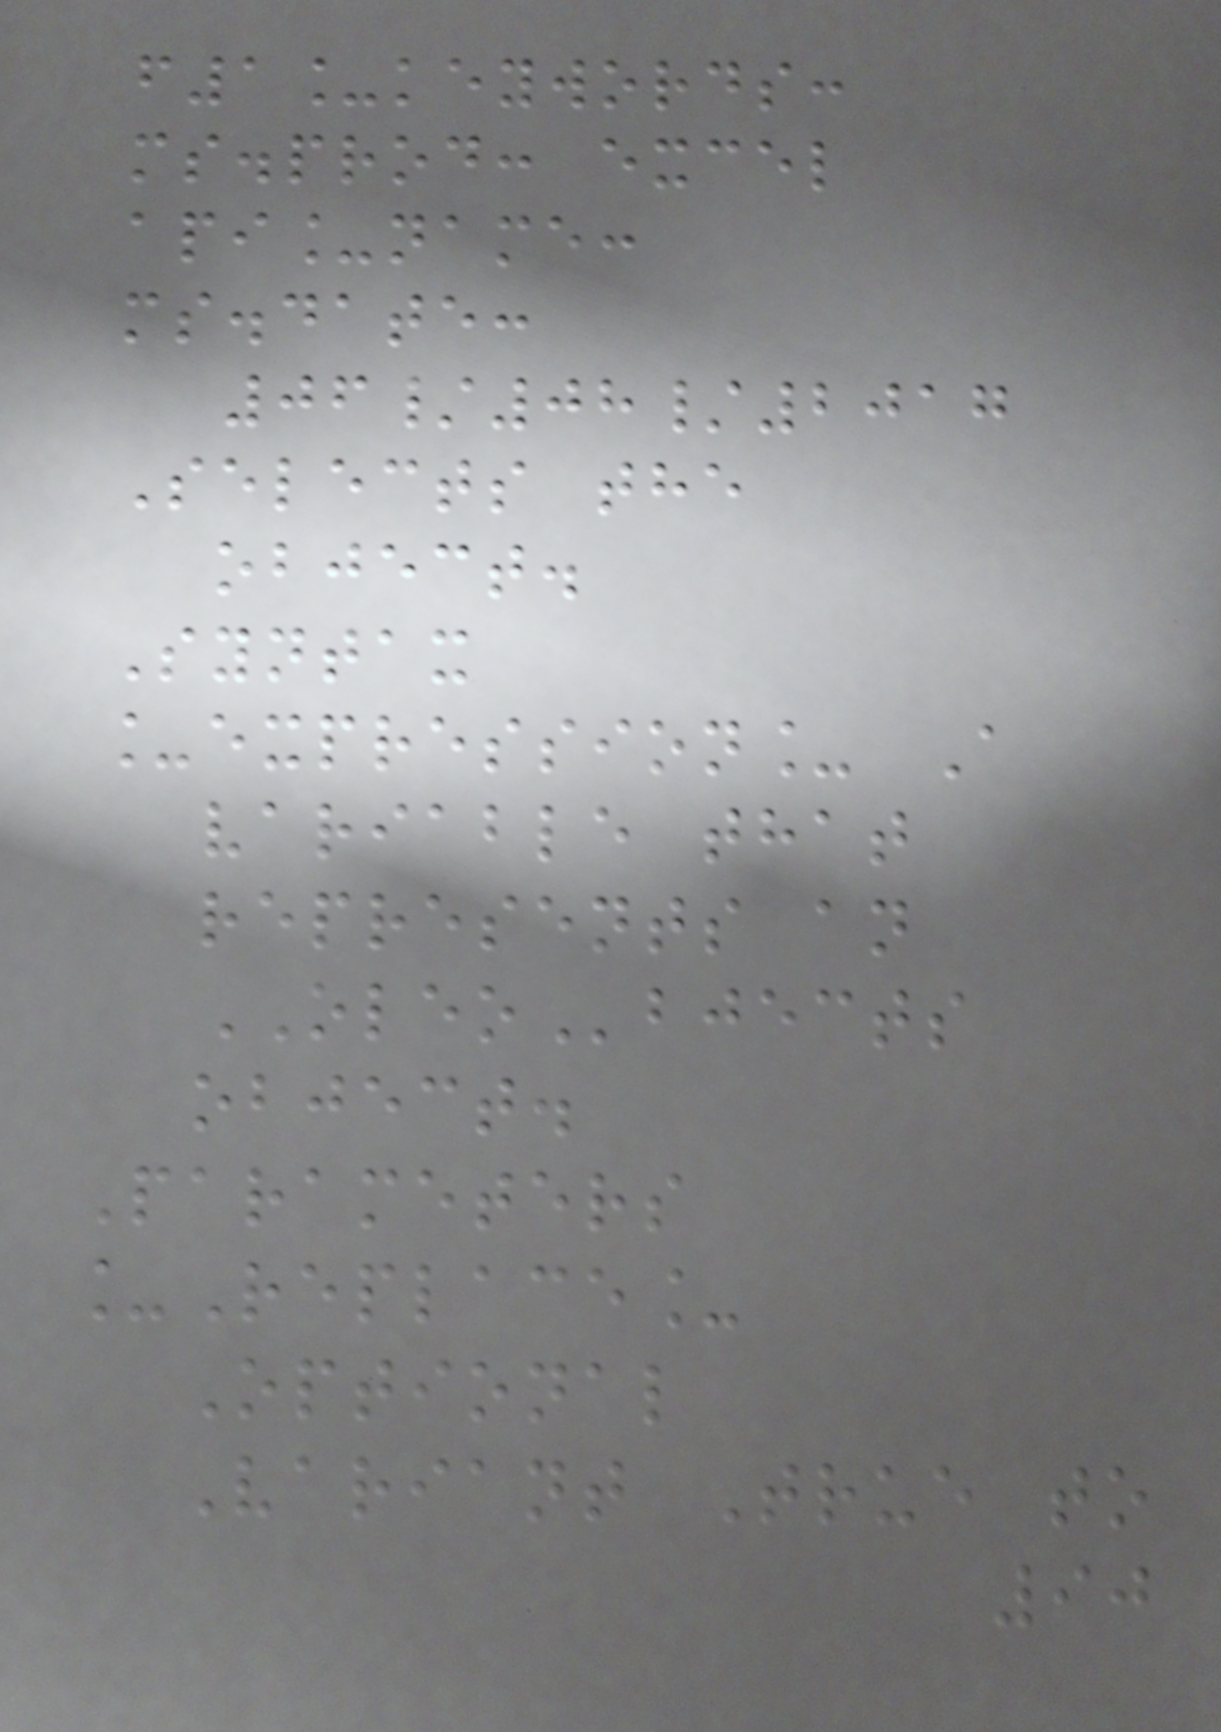f1_keywords:
ms.prod: excel
api_name:
ms.date:
06/08/2017
Selects the
object.
Syntax
_expression_ A
variable that
represents an
OLEObjects
object.
Parameters
_Replace_
Optional
Variant True to
90
